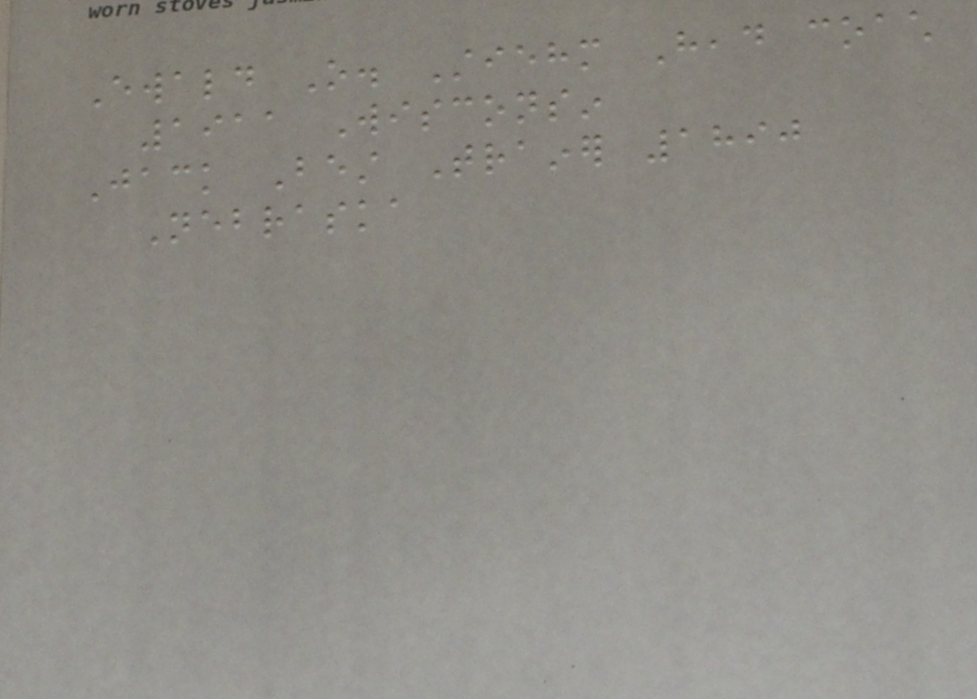Ewald O. Stiehm Head coach
1911 Wisconsin
Jack Best Trainer 1890
Nebraska
